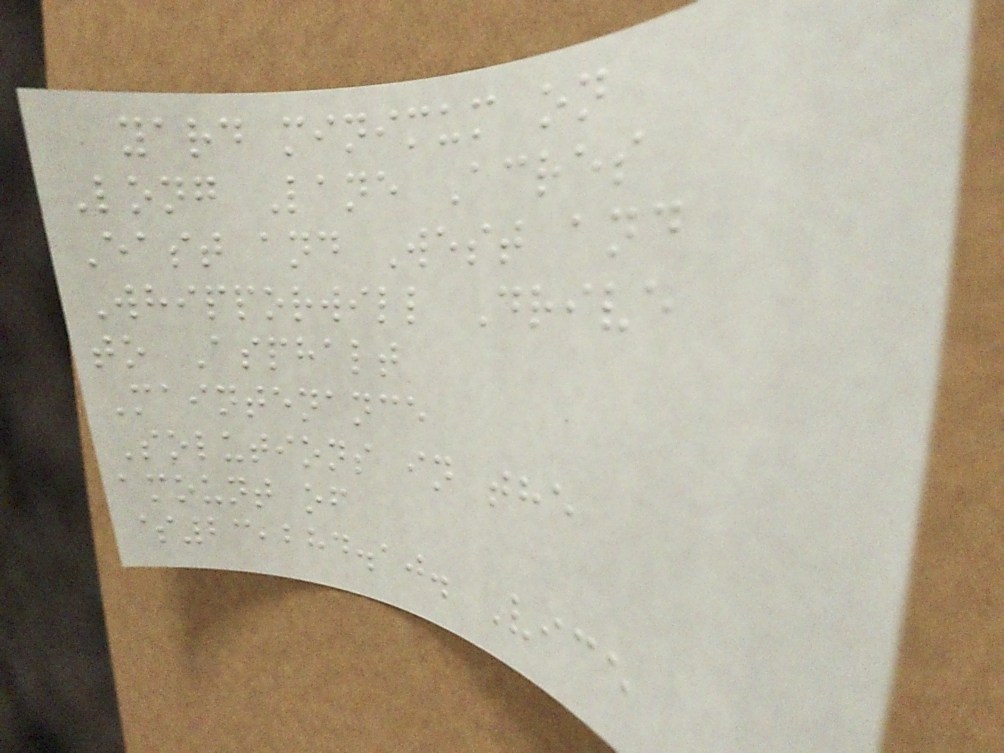yard minimum on
Long Lane Acres
East and West and
Whipporwill Drive
to Asphalt
Maintenance
Solutions in the
amount of
$23,284.10. Vice
